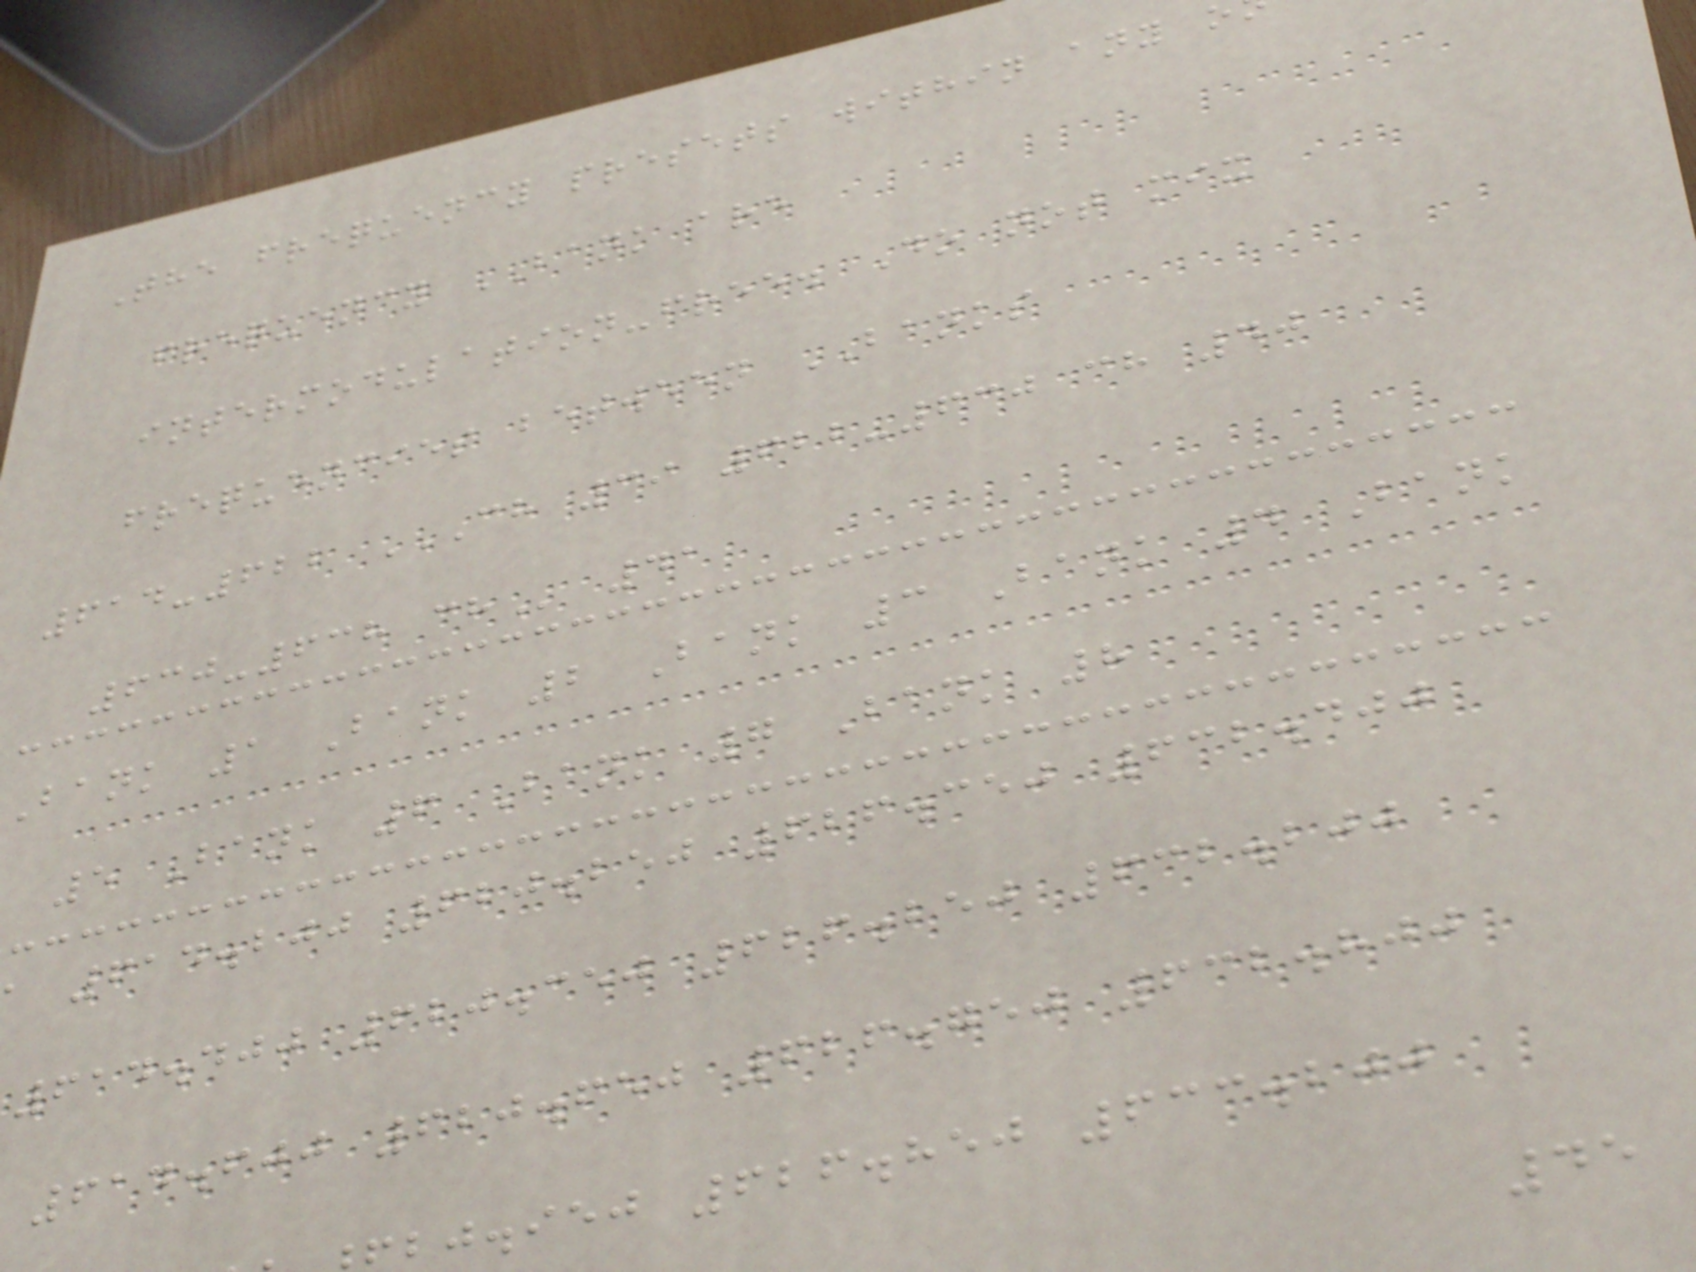The frequency presets within any
frequency BANK are
intermodulation-free. Do not mix
frequencies between BANKS
614-622 CH 39 622-630 CH 40
630-638
Bank 1 Bank 2 Bank 3 Bank 4 Bank
5 Bank 6 Bank 7 Bank 8
614.200 620.250 626.350 632.400
614.400 620.350 626.250 632.200
614.600 620.650 626.750 632.800
j.iej 626.850 633.200
45
